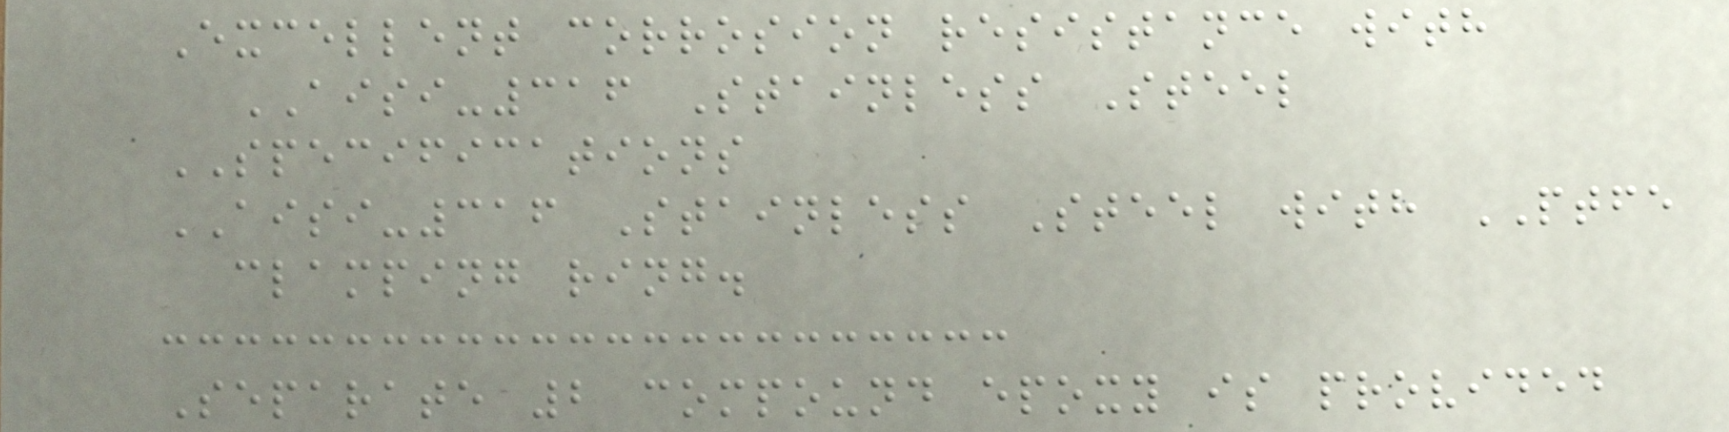Excellent corrosion resistance with
AISI-316 Stainless Steel
SPECIFICATIONS
AISI-316 Stainless Steel with PTFE
clamping ring.
Separate 2 compound epoxy is provided
